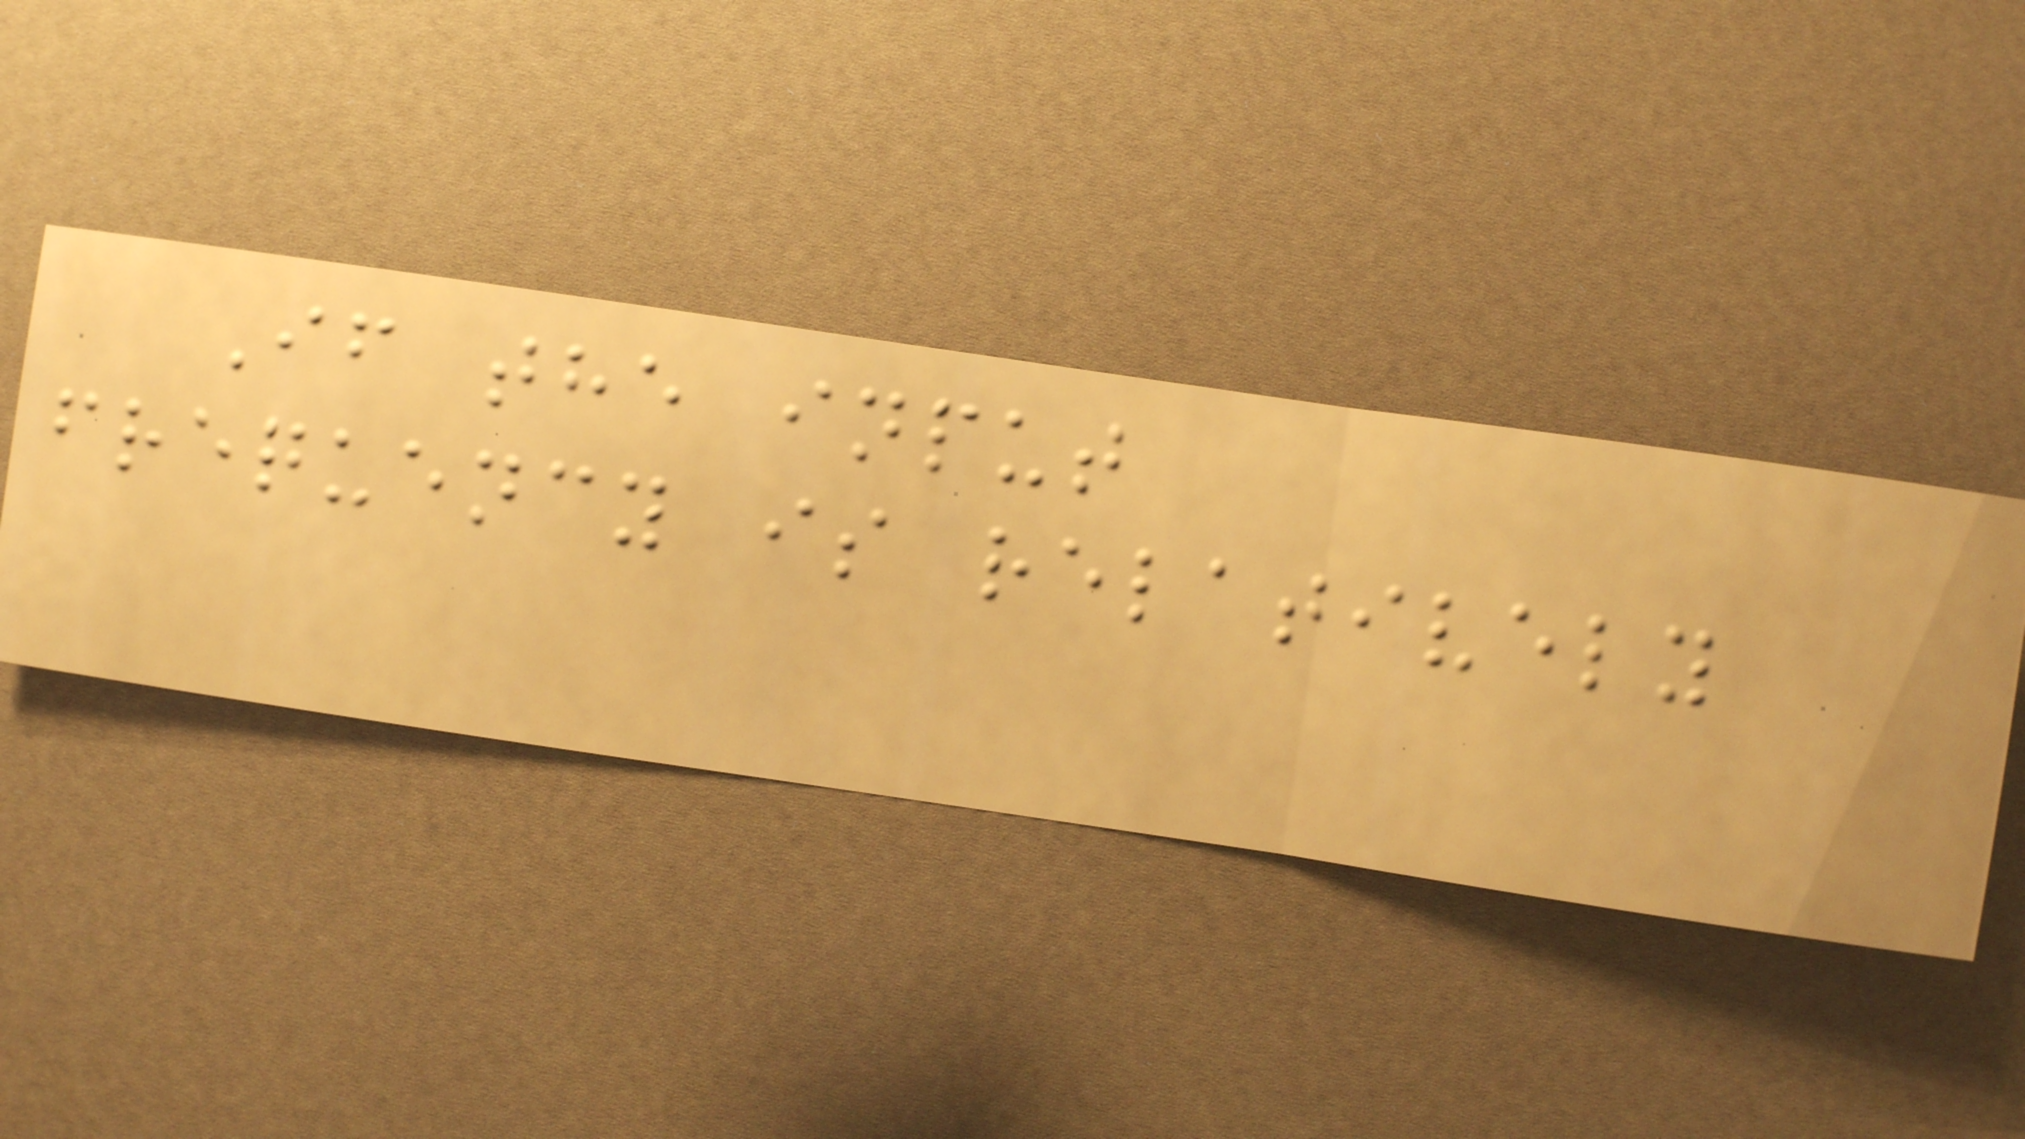If the input
frequency is relatively
